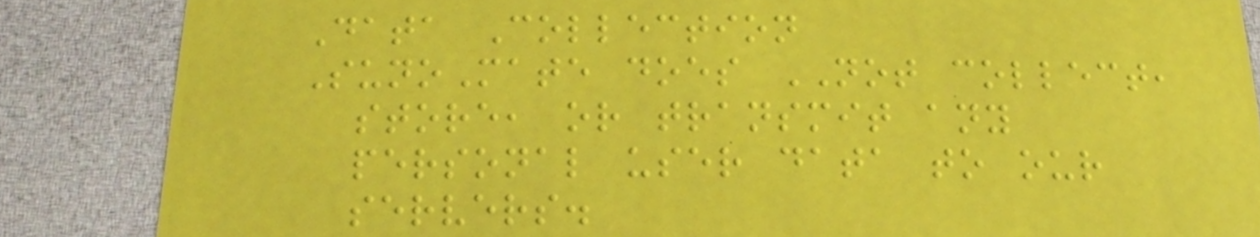Data Collection
SunoMate does NOT collect,
store, or transmit any
personal user data to our
servers.
